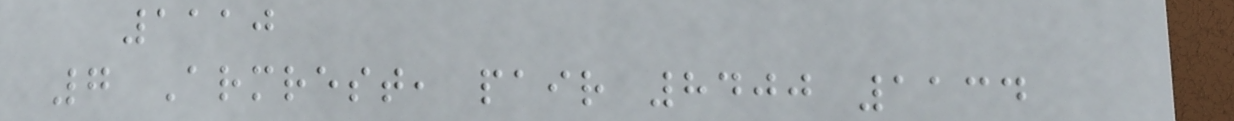1110
7 Armrest, pair 8400 1134
